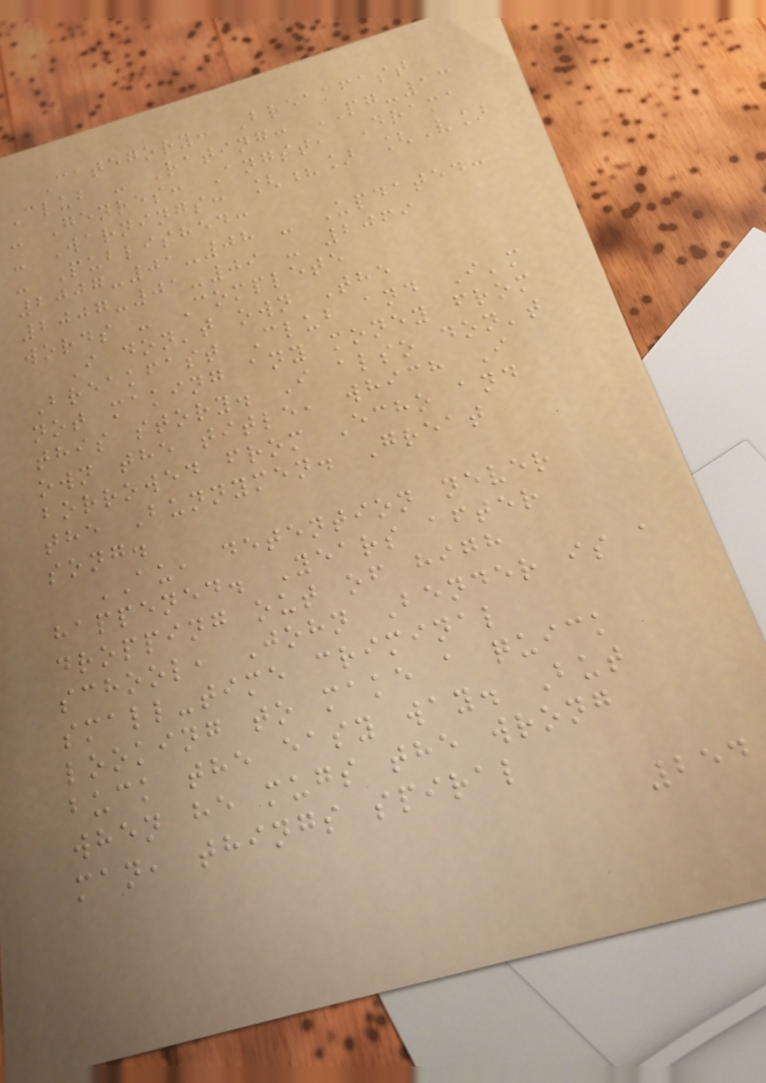Category: Breakfast
Club - Rating: PG-13
- Genres: Angst, Drama
- Warnings: [?] [V]
- Published:
2007-01-08 - Updated:
2007-01-09 - 2069
words - Complete
I don't own The
Breakfast Club and I'm
not making any money from
this story. I also don't
own the title, which I
borrowed from Echo and
the Bunnymen. Great
song.
AU, detention never
happened. Years after
dropping out of high
school, John Bender is a
small-time criminal
looking to make a quick
buck the easy way. But
when he mugs the wrong
man, things spiral
254
